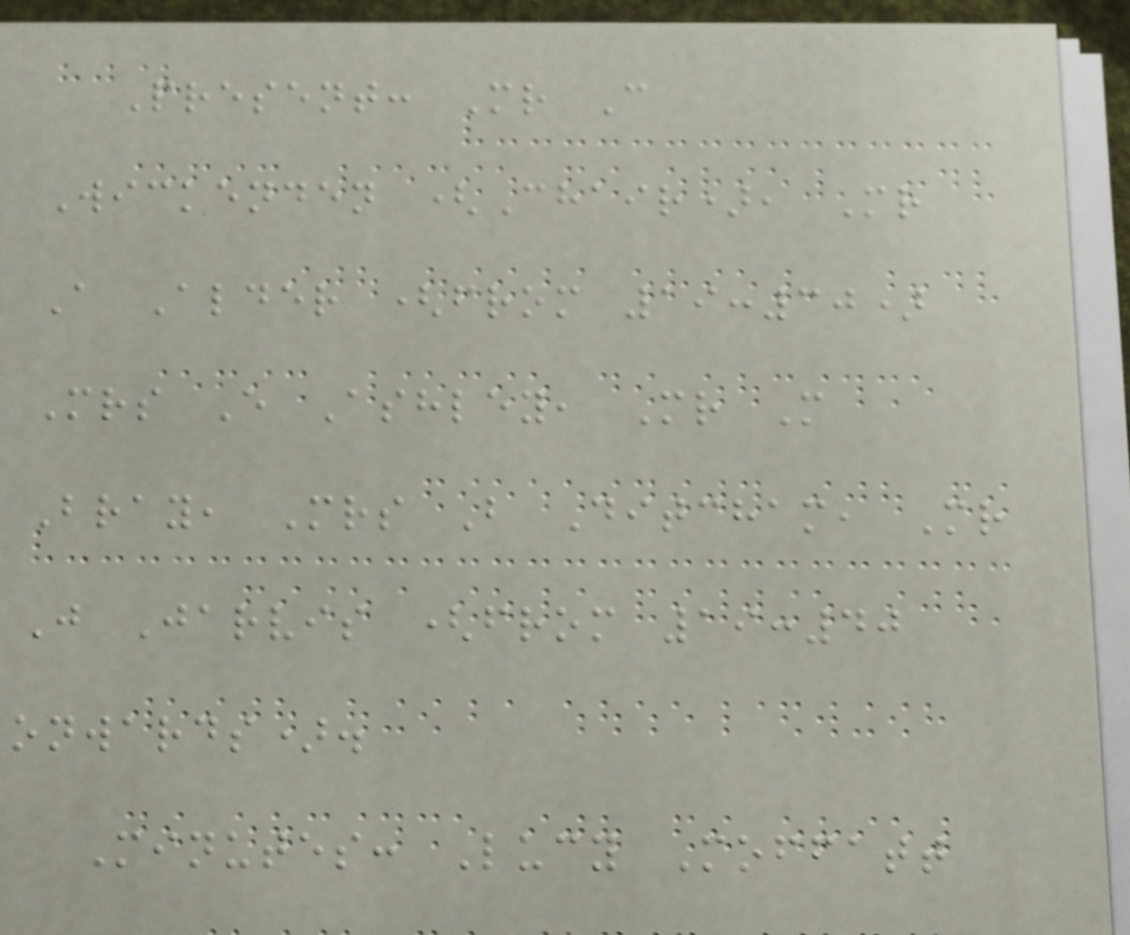Present: Mr C
Wickenden (Chair), Mr
A Alder (from 19:30)
Mrs E Ashley, Mr M
Bray, Mrs B Ditcham, Mr
J Jarvis (from 19:40
onwards).
Minutes: Lucy Moffatt
